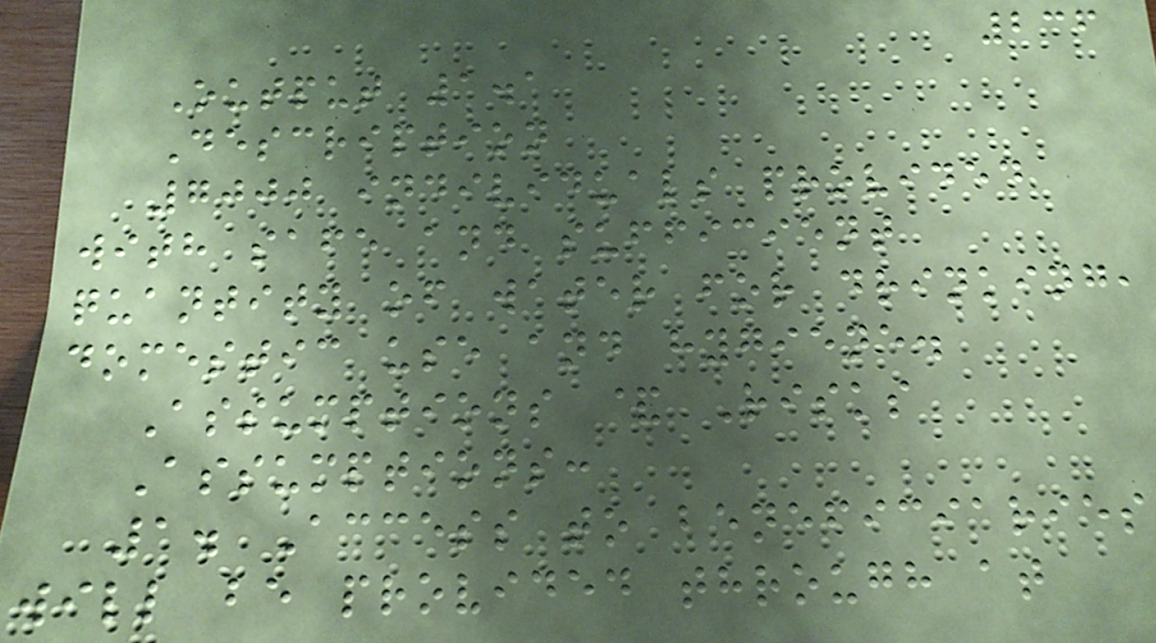236
Output 1.1
Description
7000 individuals provided
with safe and sufficient
quantity of water for drinking,
domestic use and hygiene.
Assumptions & Risks
Assumptions:
1. Access to beneficiaries
will be provided through at
